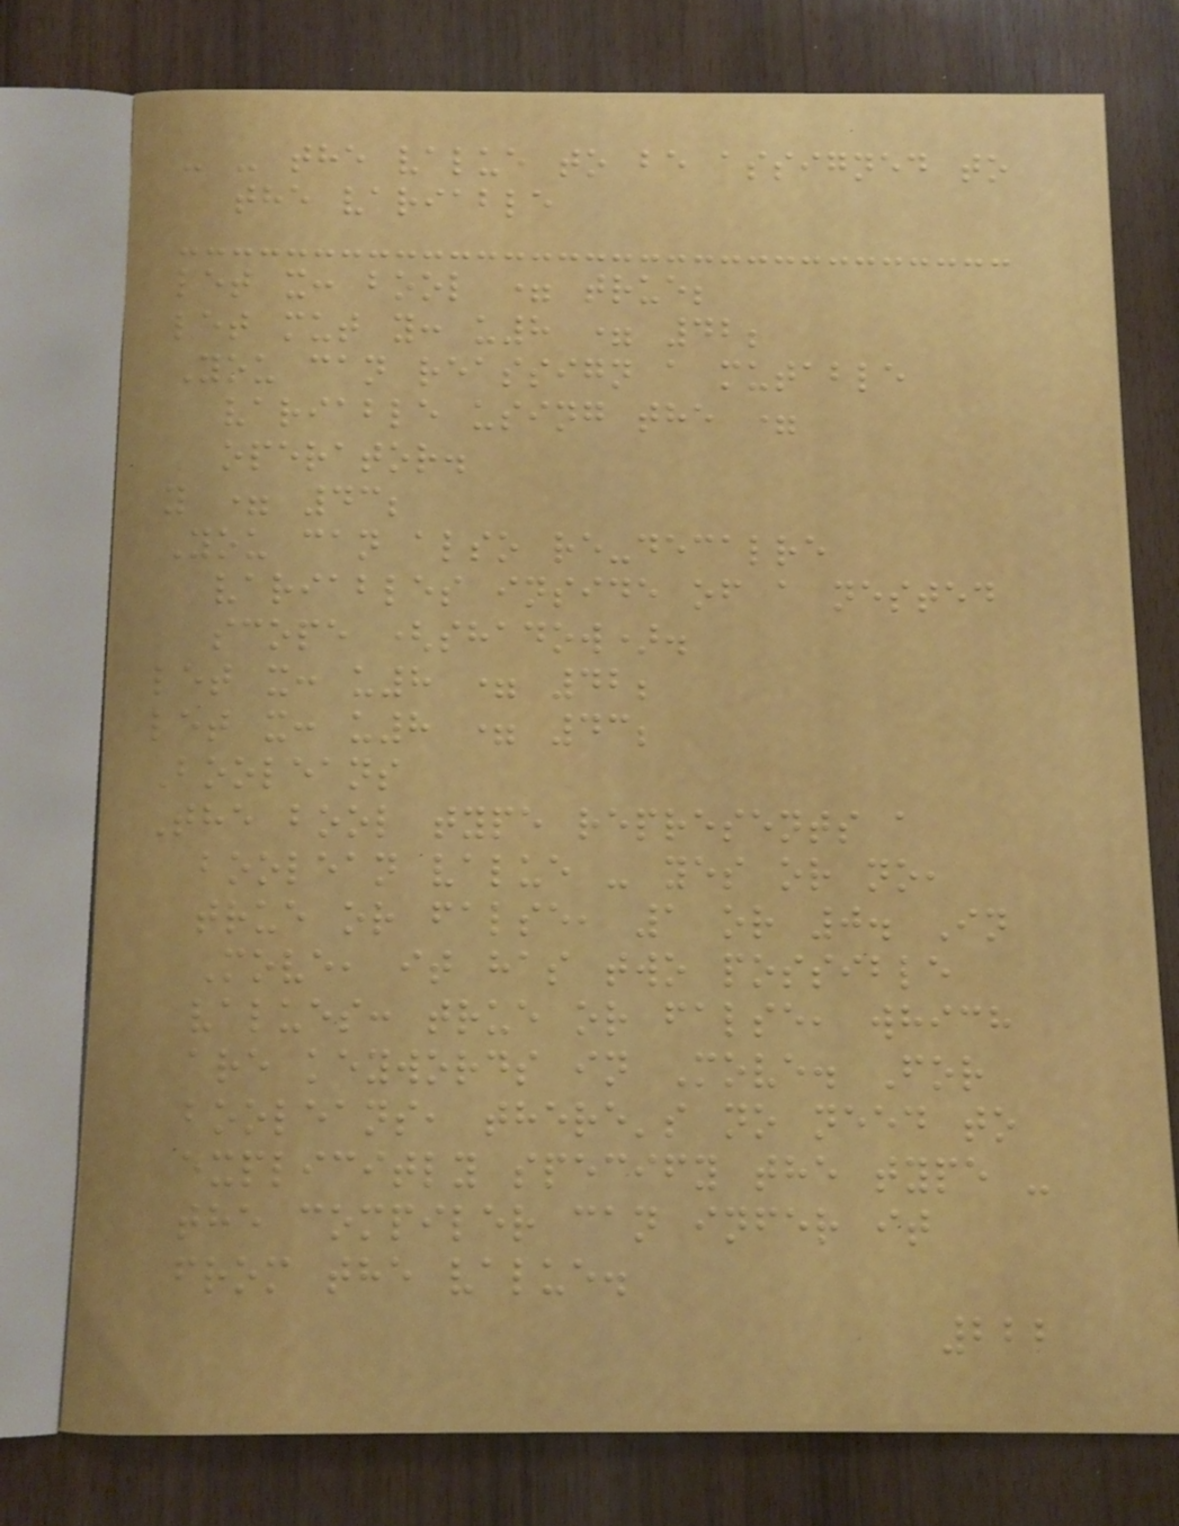- - the value to be assigned to
the variable
let x: bool = true;
let mut y: u8 = 42;
You can reassign a mutable
variable using the =
operator.
y = 43;
You can also re-decalre
variables inside of a nested
scope (shadow).
let x: u8 = 42;
let x: u8 = 43;
Booleans
The bool type represents a
boolean value - yes or no,
true or false, 1 or 0. In
Move, it has two possible
values: true or false, which
are keywords in Move. For
booleans, there's no need to
explicitly specify the type -
the compiler can infer it
from the value.
222
